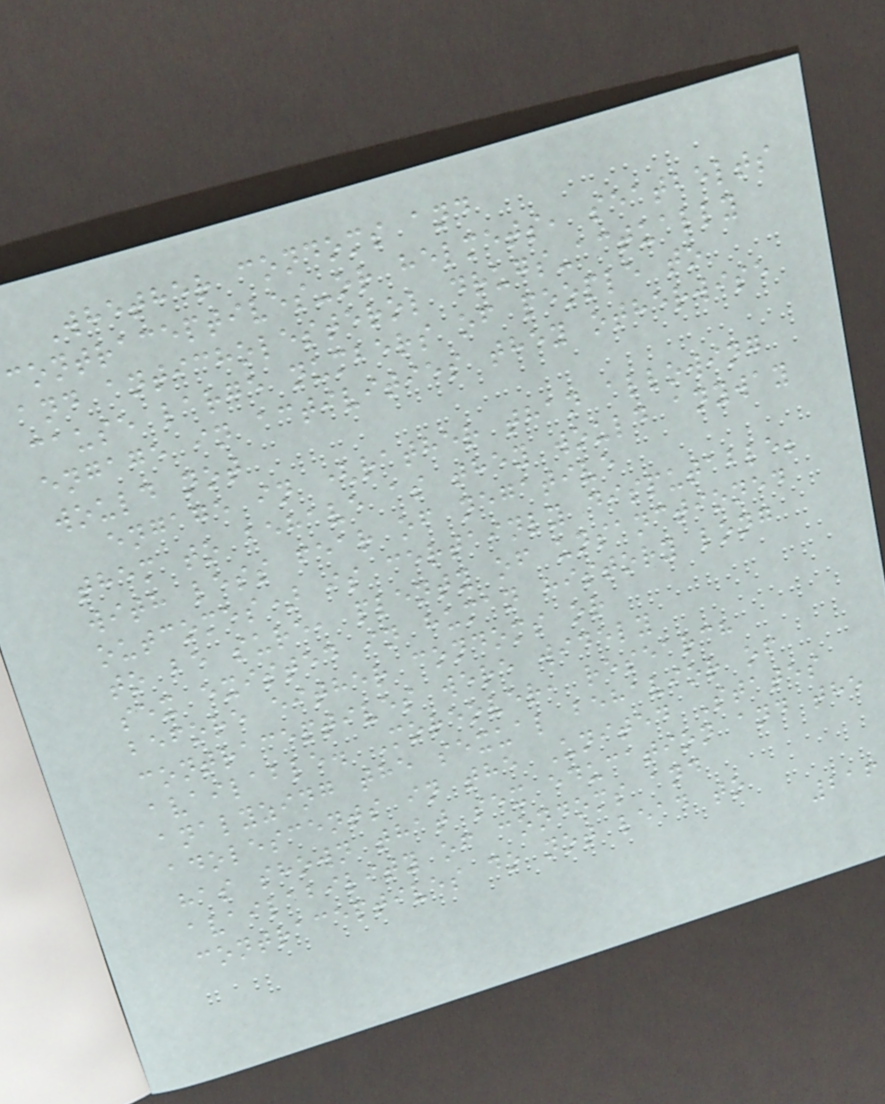Whether condoms and
contraceptives-or helmets, seatbelts
and anticholesterol drugs-actually
cause large numbers of people to
engage in activities they otherwise
would not
engage in (rather than allowing
them to behave as they would anyway
with less fear of negative
outcomes) is certainly disputable;
to be sure, plenty of unsanctioned
sex existed in human history long
before either condoms or
contraceptives were widely
available. Moreover, research
analyzing the sexual behavior of
adolescents in the United States
has shown that sex education and the
availability of condoms and
contraceptives do not lead to
216
